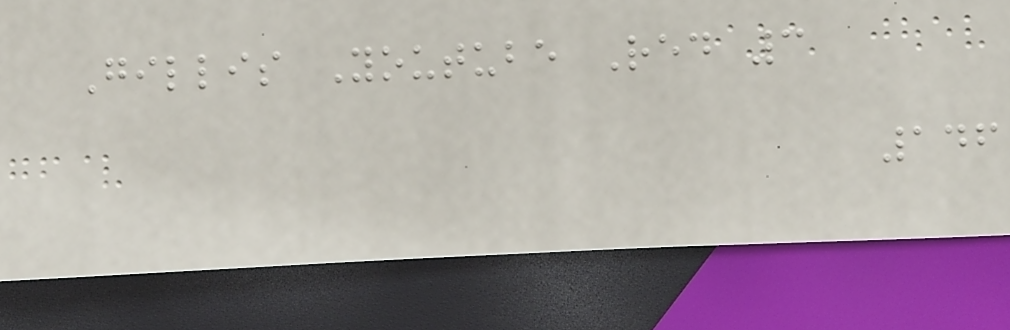Gillis Youtube Red 3
146
